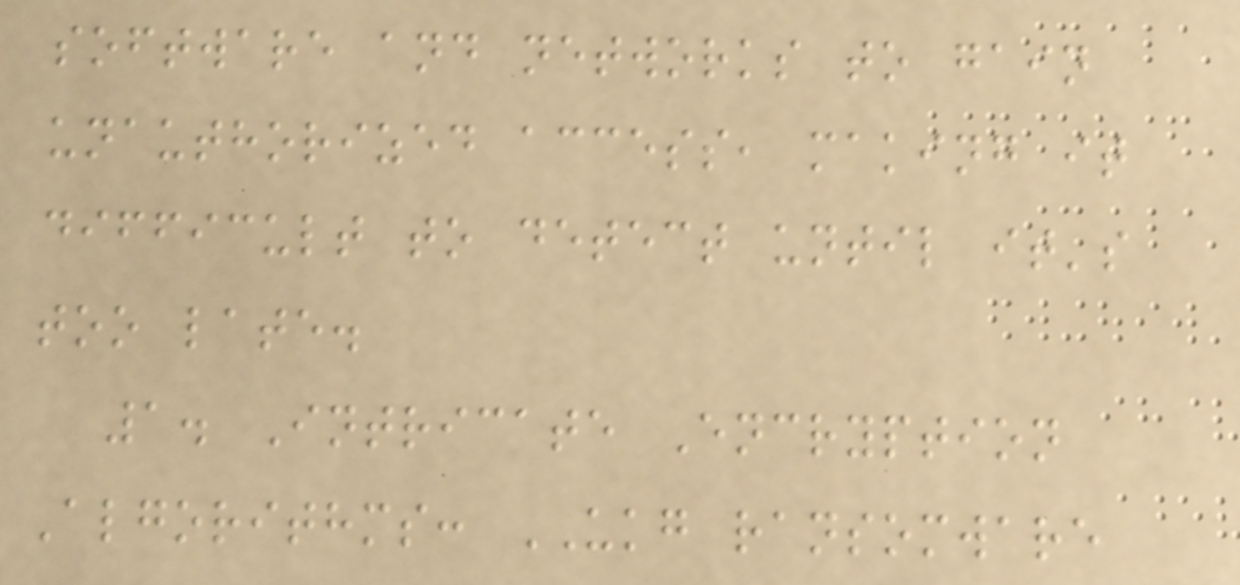software and networks to gain
unauthorized access, making it
difficult to detect until it's
too late.
1. Intricate Encryption
Algorithms: UKG ransomware
